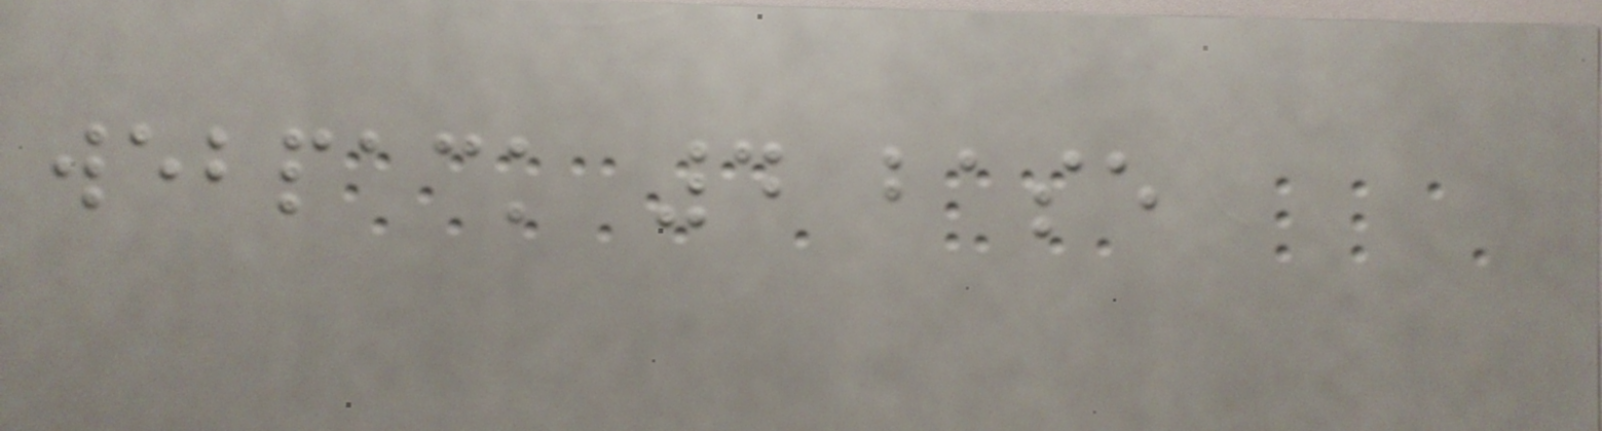webpack 4 base
